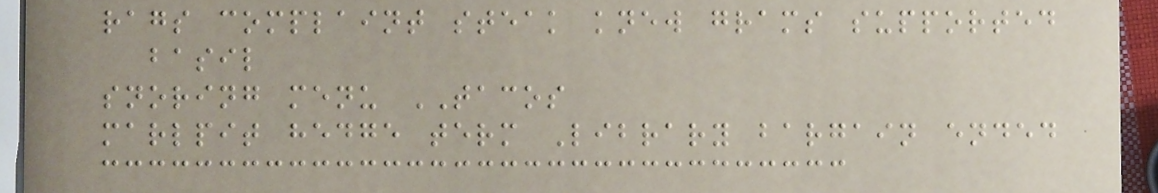rags complaint steak knew grams supported
basil
snoring menu TACOS
marlpit hedge term Library bargain ended
